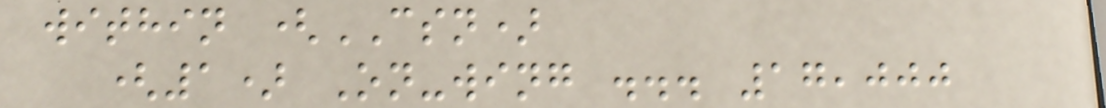within (CSN)
(1) On-wing ... 17,000
